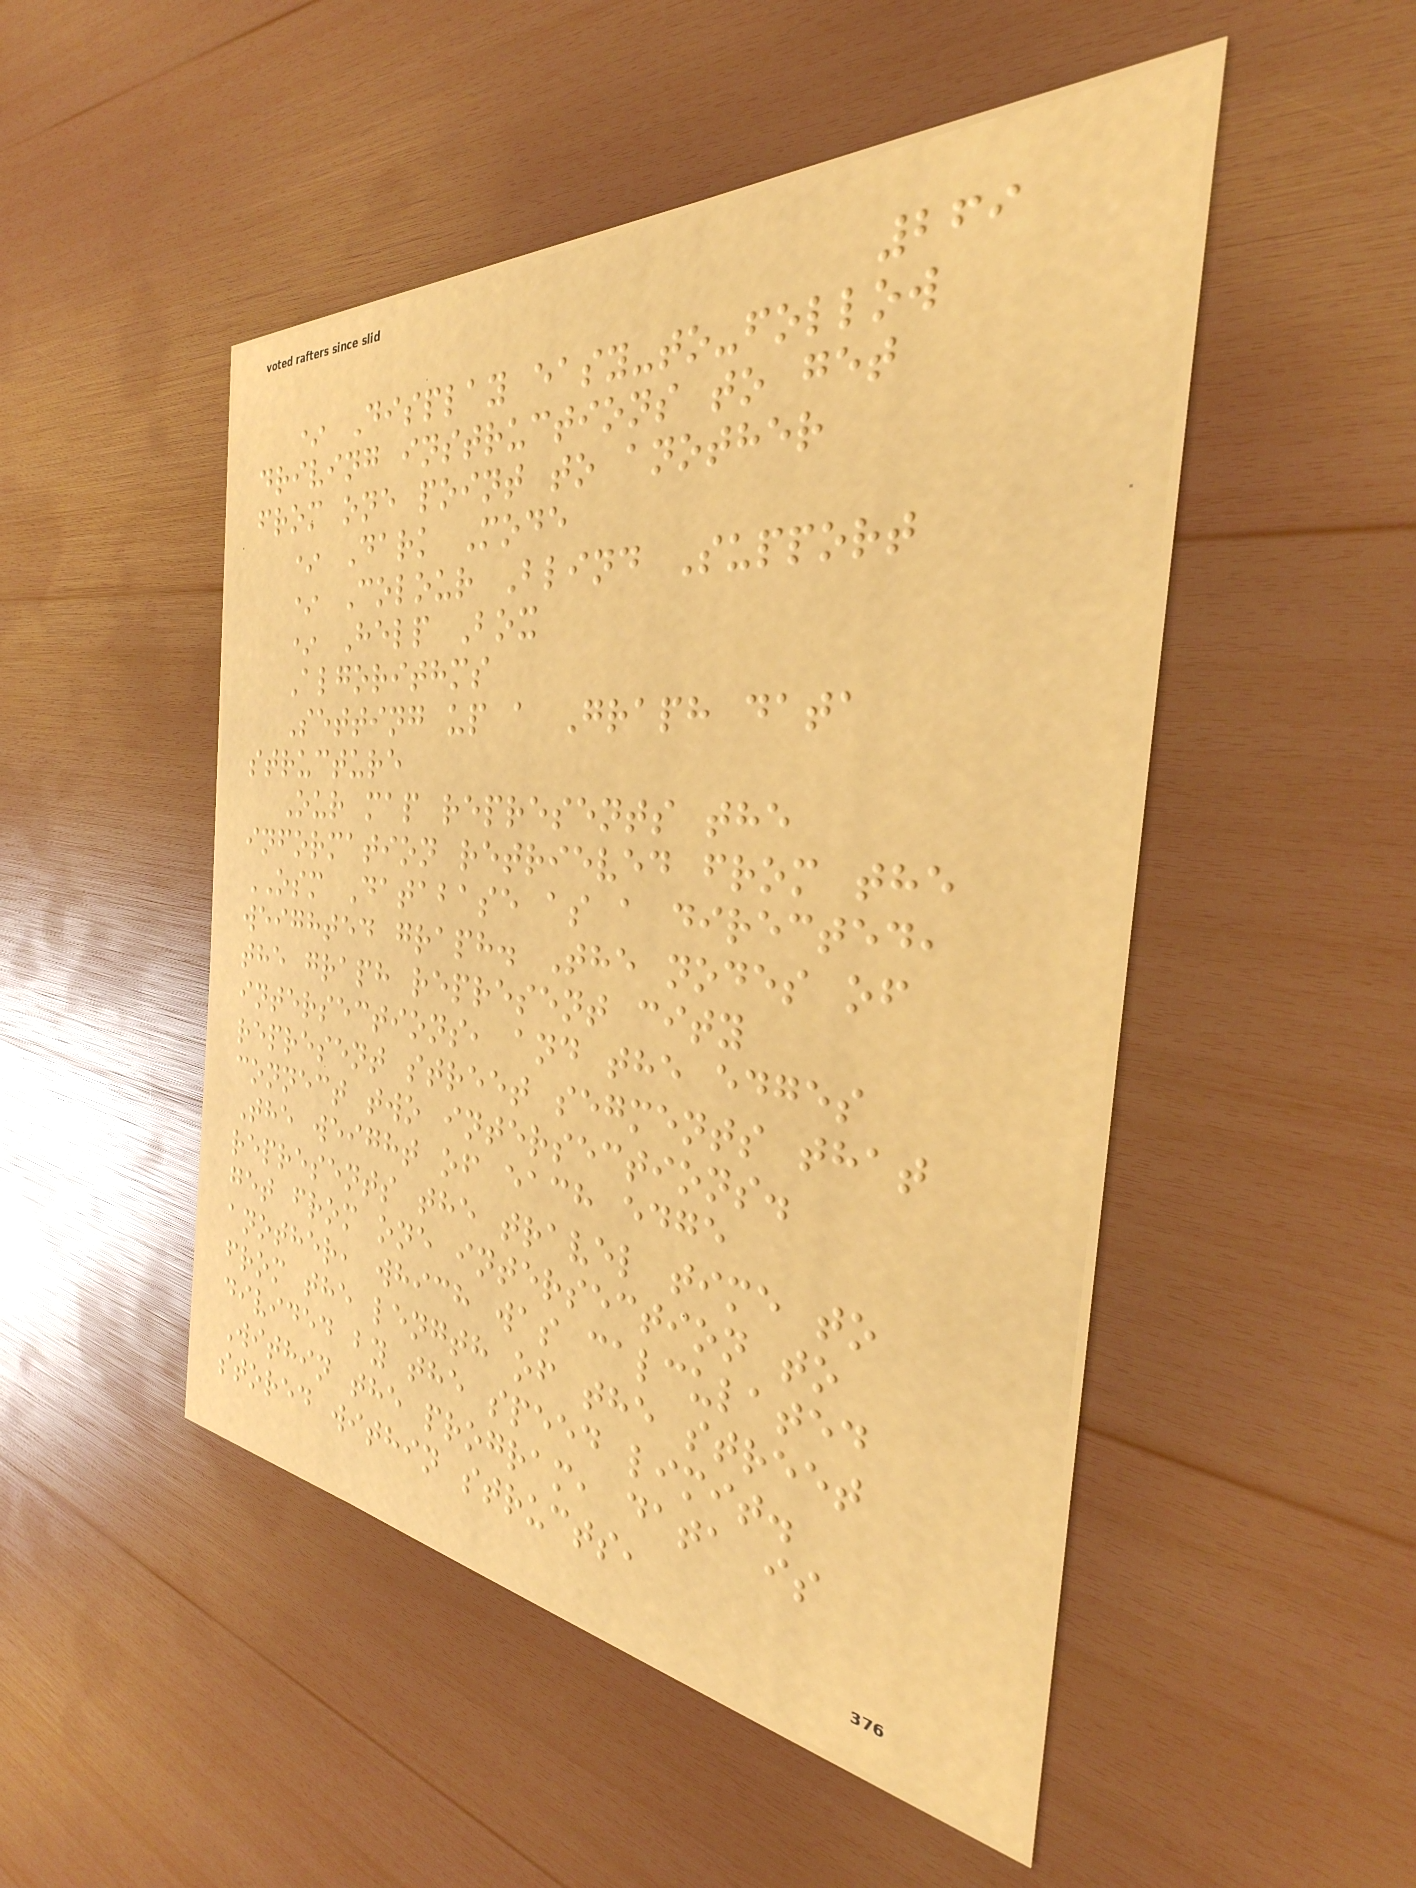269
* Display easy-to-follow
driving instructions to get
from one point to another
* Dark Mode
* Colour Blind Support
* Help Box
Algorithms
Setting up a Graph data
structure
Our map represents the
information retrieved from the
OSM Database as a directed,
weighted graph. The nodes of
the graph represent city
intersections, and the edges
represent street segments that
connect two intersections.
The weight of each edge
represents the travel time to
get from one intersection to
another, which was calculated
from the length of the street
divided by the speed limit.
Within the program, data is
stored within structs,
